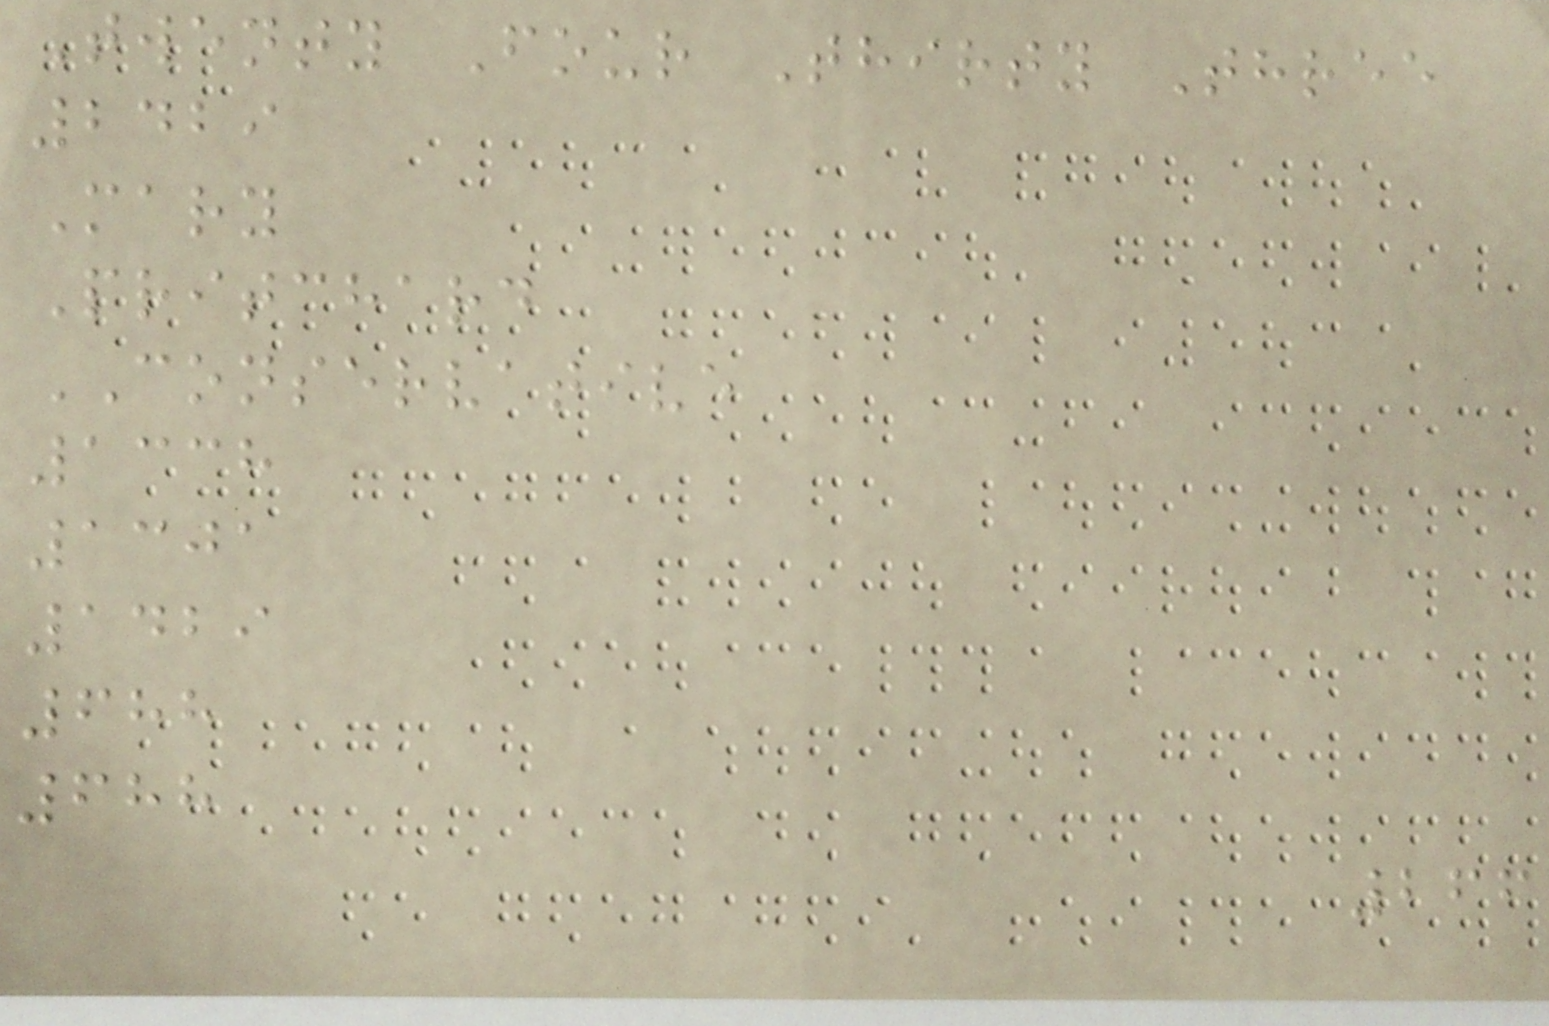Twenty Four Thirty Three
2429
Mary
Pritchard
CONSERVATIVE
1338
1301
1429
688
688
266
